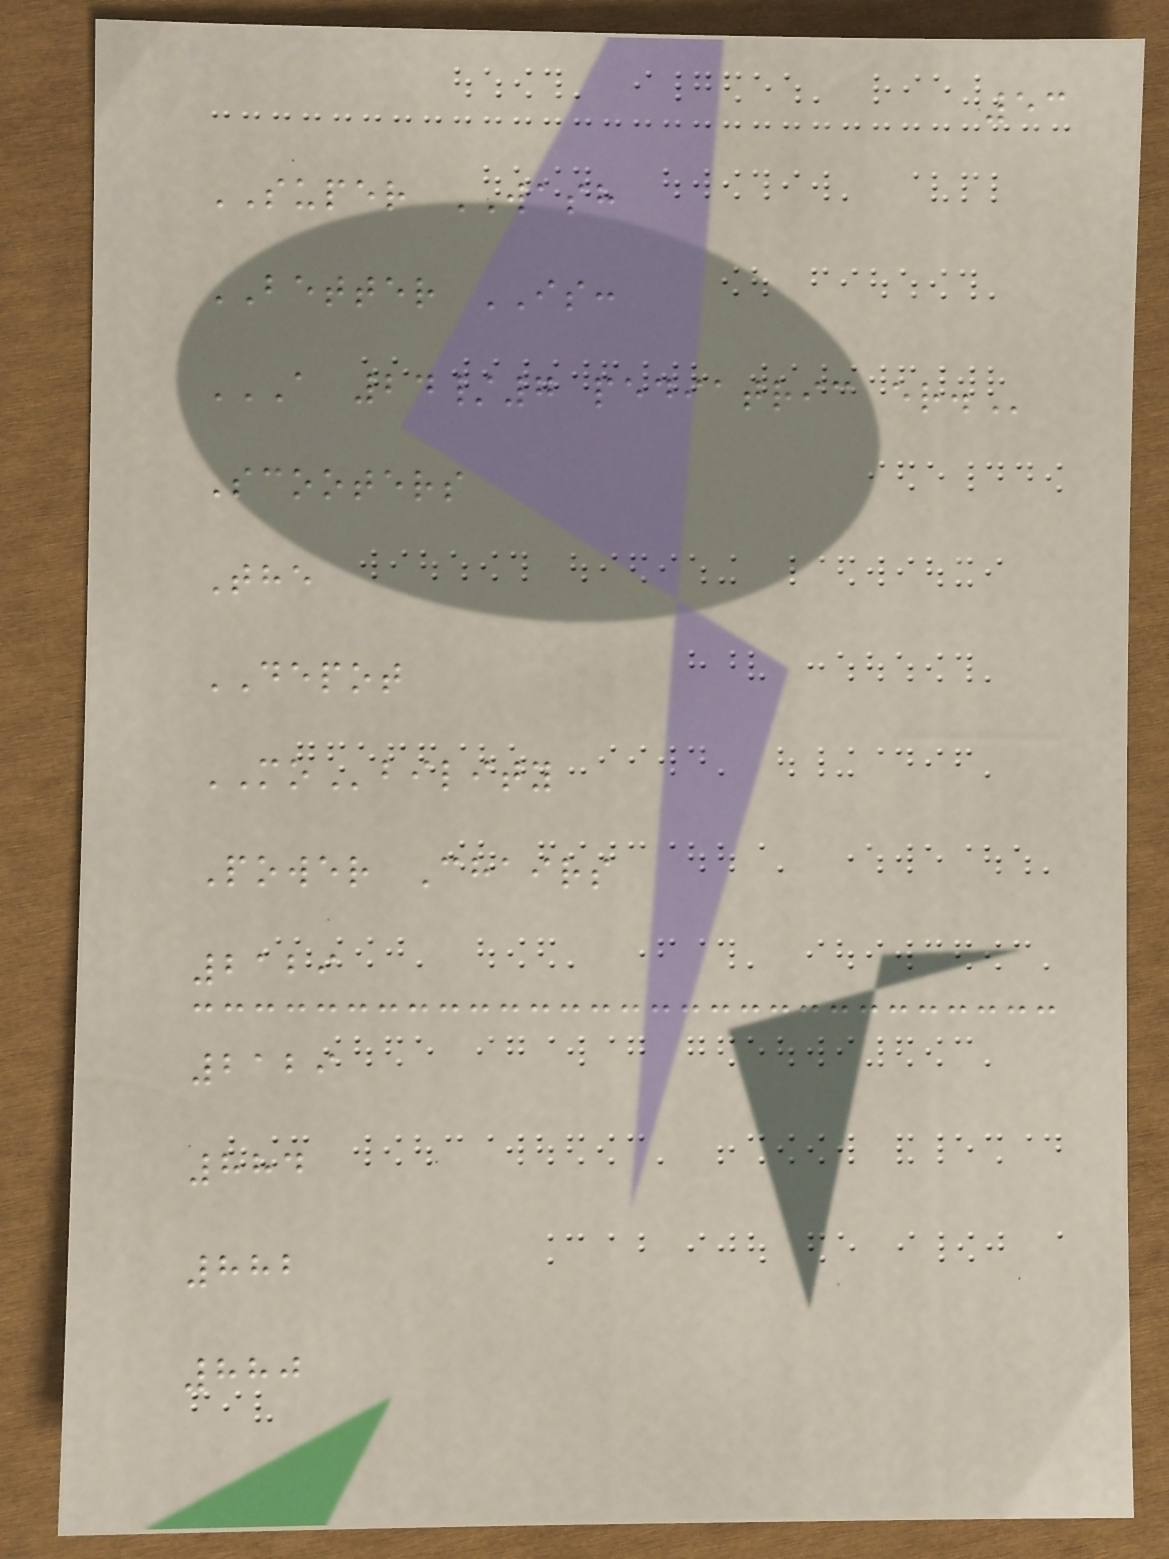53
SUPER WASH
BETTER IS:
A 24/7 PEDIATRIC ER.
Scooters
The
DEPOT
MObility
Power Chairs
2129
2129
884
882
880
